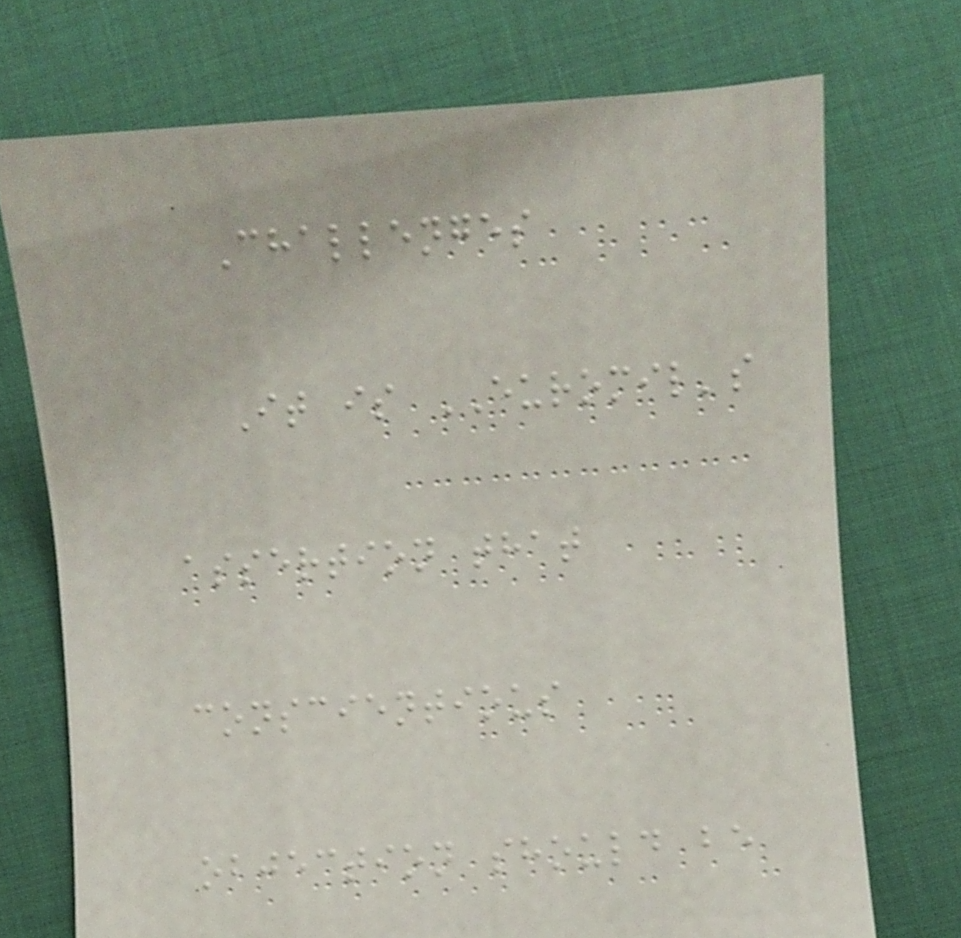Challenges
It is EUROMIL's
assertion that
conscientious
objection should be
